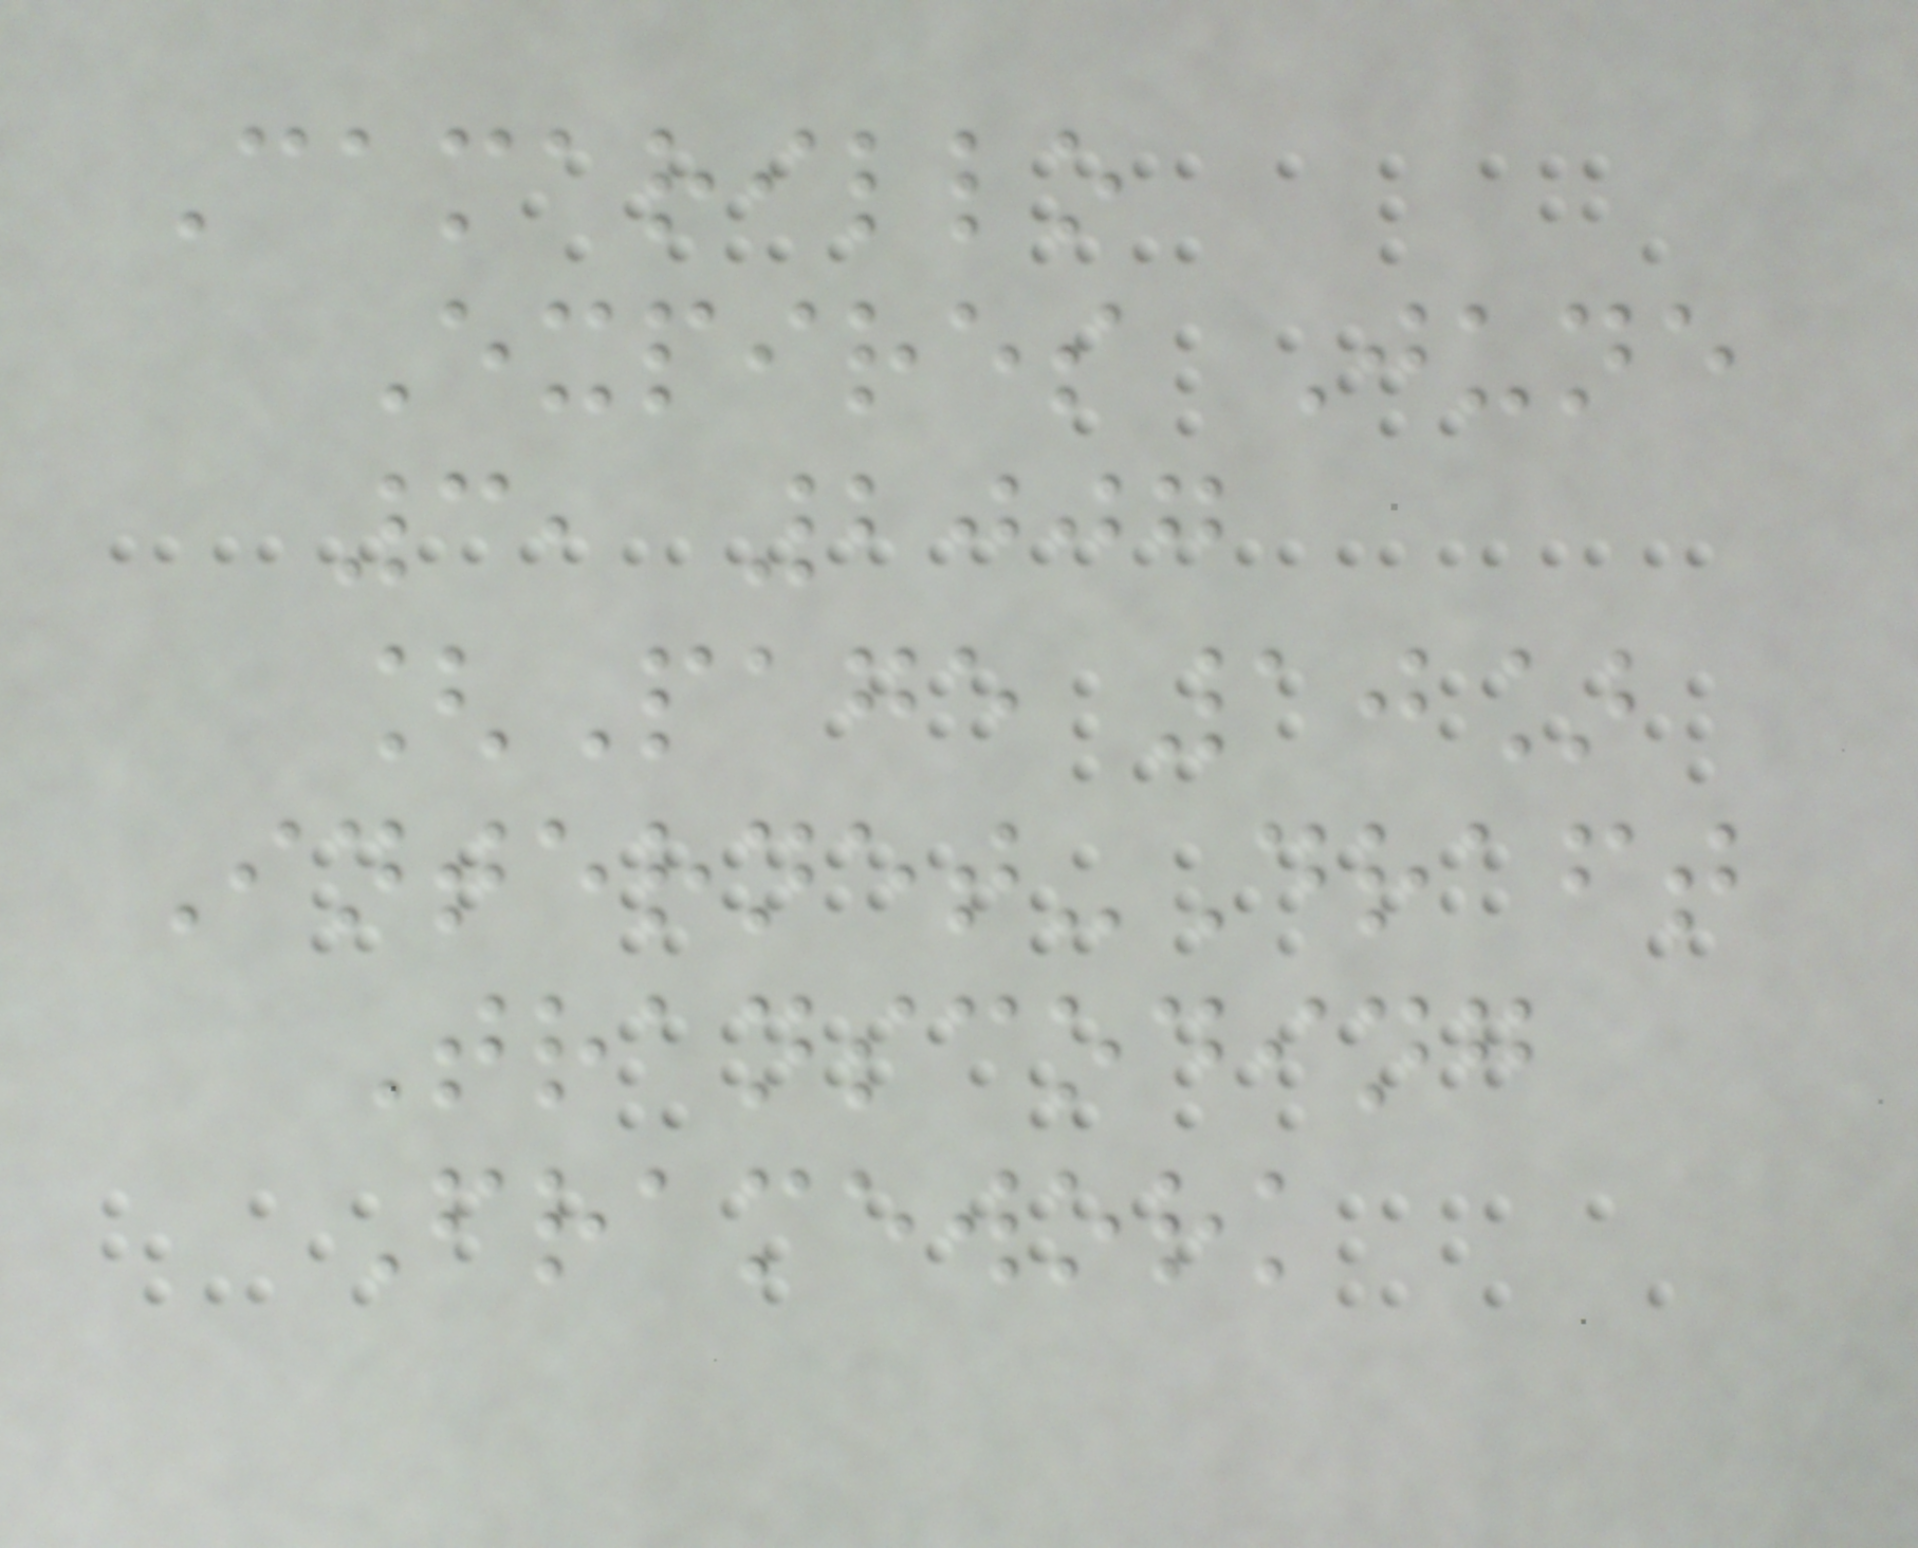Camarillo
Expires June
3, 2007
[Page 10]
Internet-Draft
Transcoding
Framework
